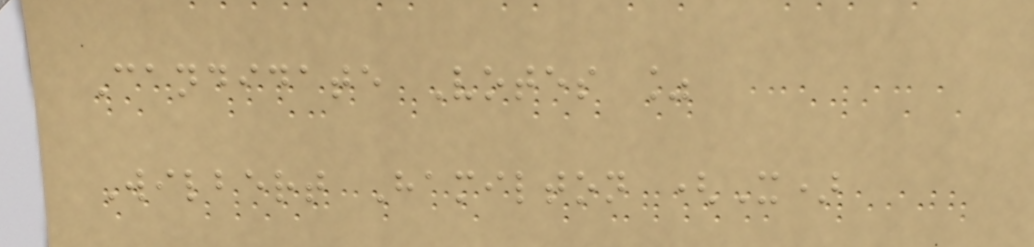Candidate Votes %
Wilbert Hamilton (X)
